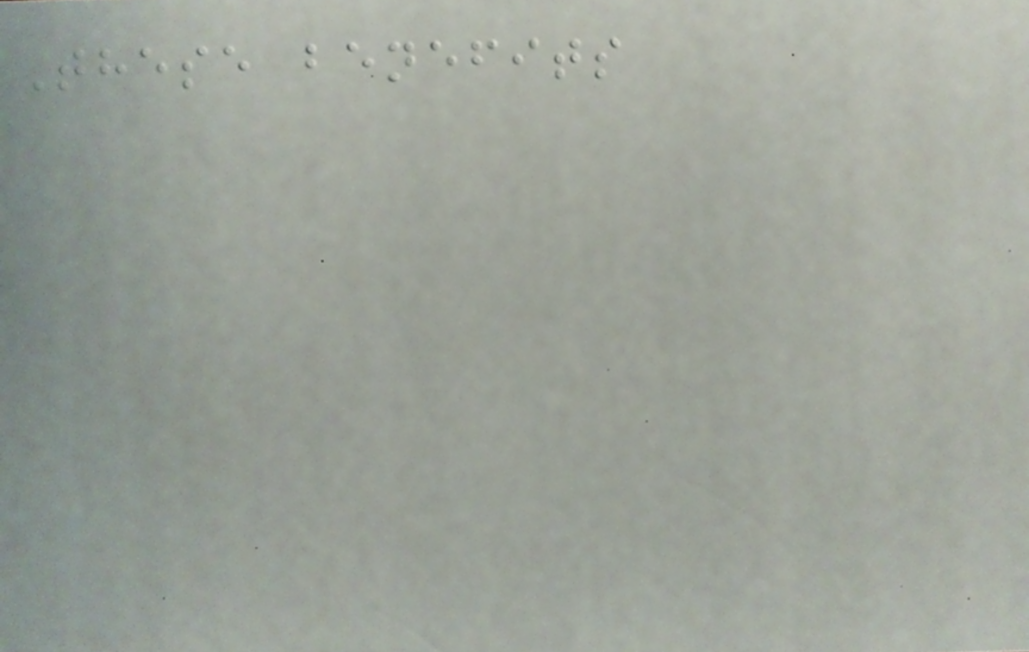These benefits
